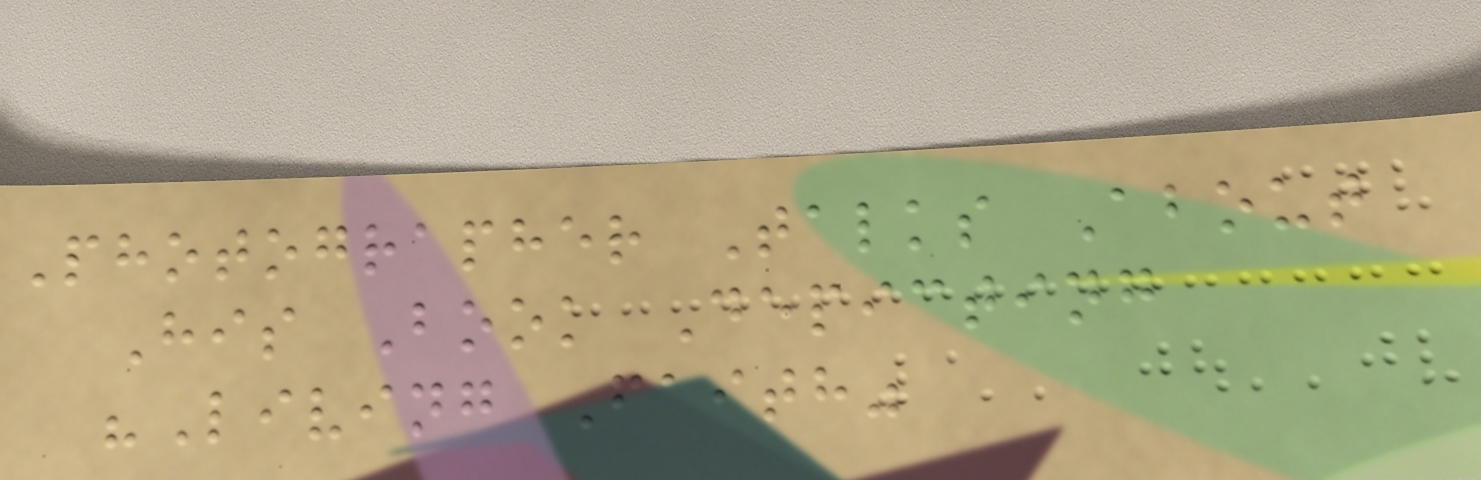Photographer Talks About
His Book Depicting
"Living Faith"
